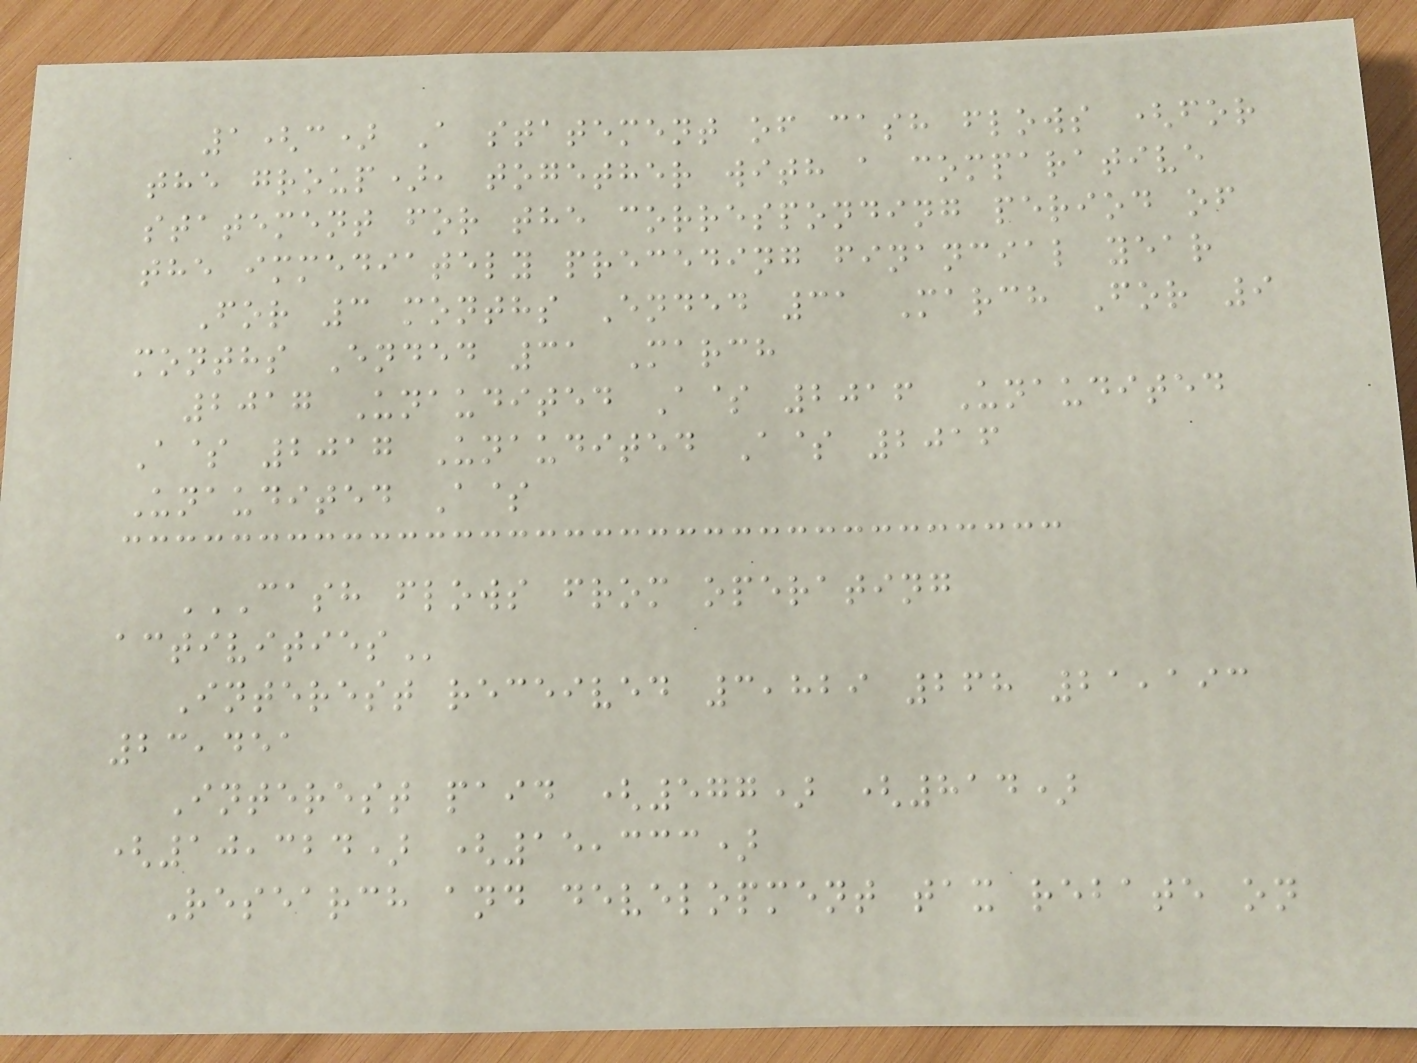1(c) A statement of cash flows (for
the group), together with a comparative
statement for the corresponding period of
the immediately preceding financial year
For 3 months Ended 31 March For 9
months Ended 31 March
2017 Unaudited A$ 2016 Unaudited
A$ 2017 Unaudited A$ 2016
Unaudited A$
CASH FLOWS FROM OPERATING
ACTIVITIES
Interest received 3,829 268 21,193
23,451
Interest paid (577) (814)
(10,324) (15,333)
Research and development tax rebate on
